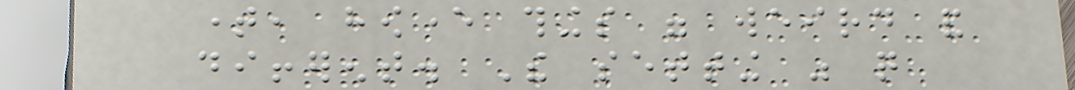time, however things were weird and
different. The setting was quite
